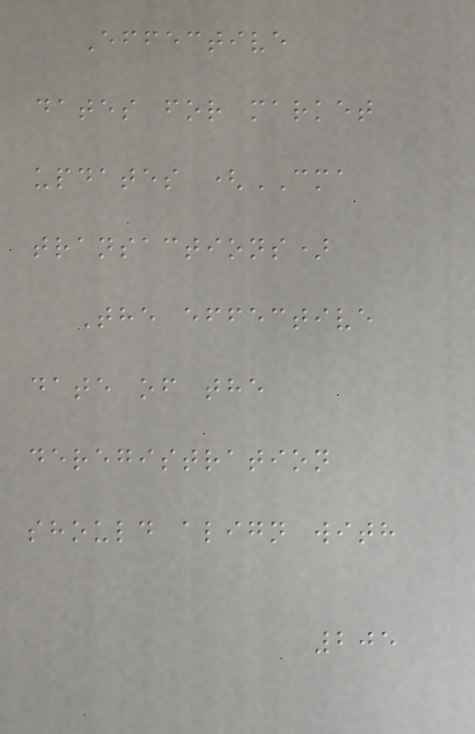Effective
dates for market
updates (CMA
transactions)
The effective
date of the
deregistration
should align with
205
